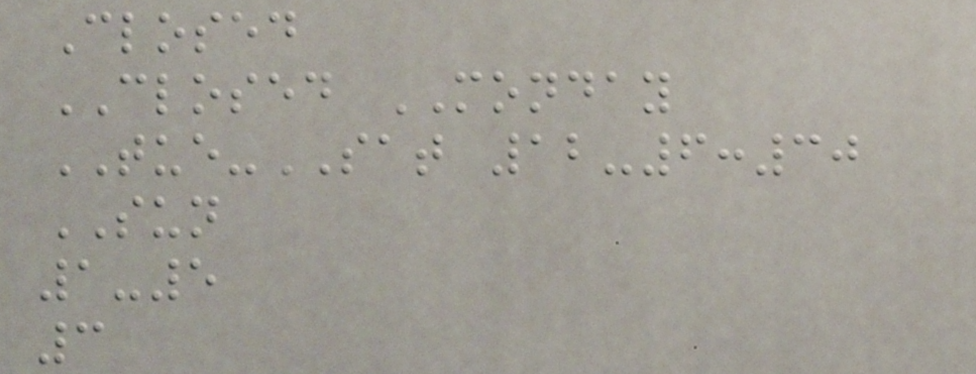Closed
CLOSED MONDAY
TUE-SAT 12-6:30
SUN
1-5
3
